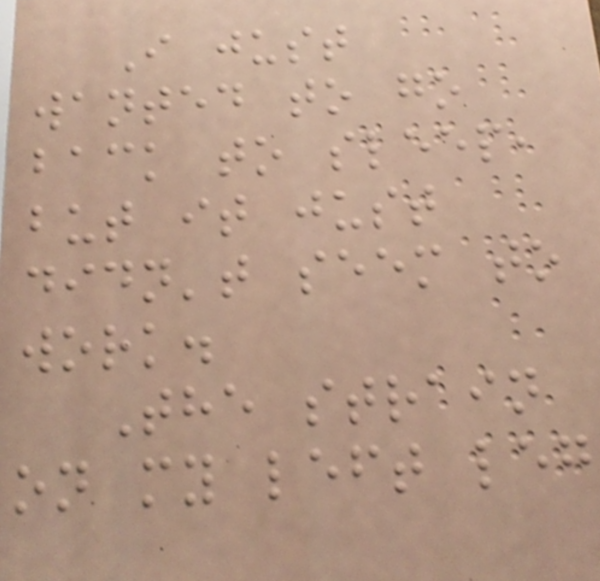I just
wanted to go
back to sleep,
but it just
didn't seem to
work.
The strain
on my left leg
